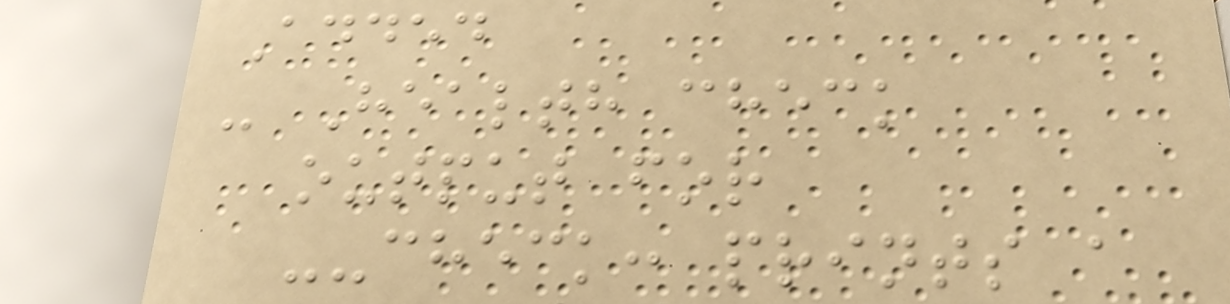Added
- Health check
output for
--check: prints a
